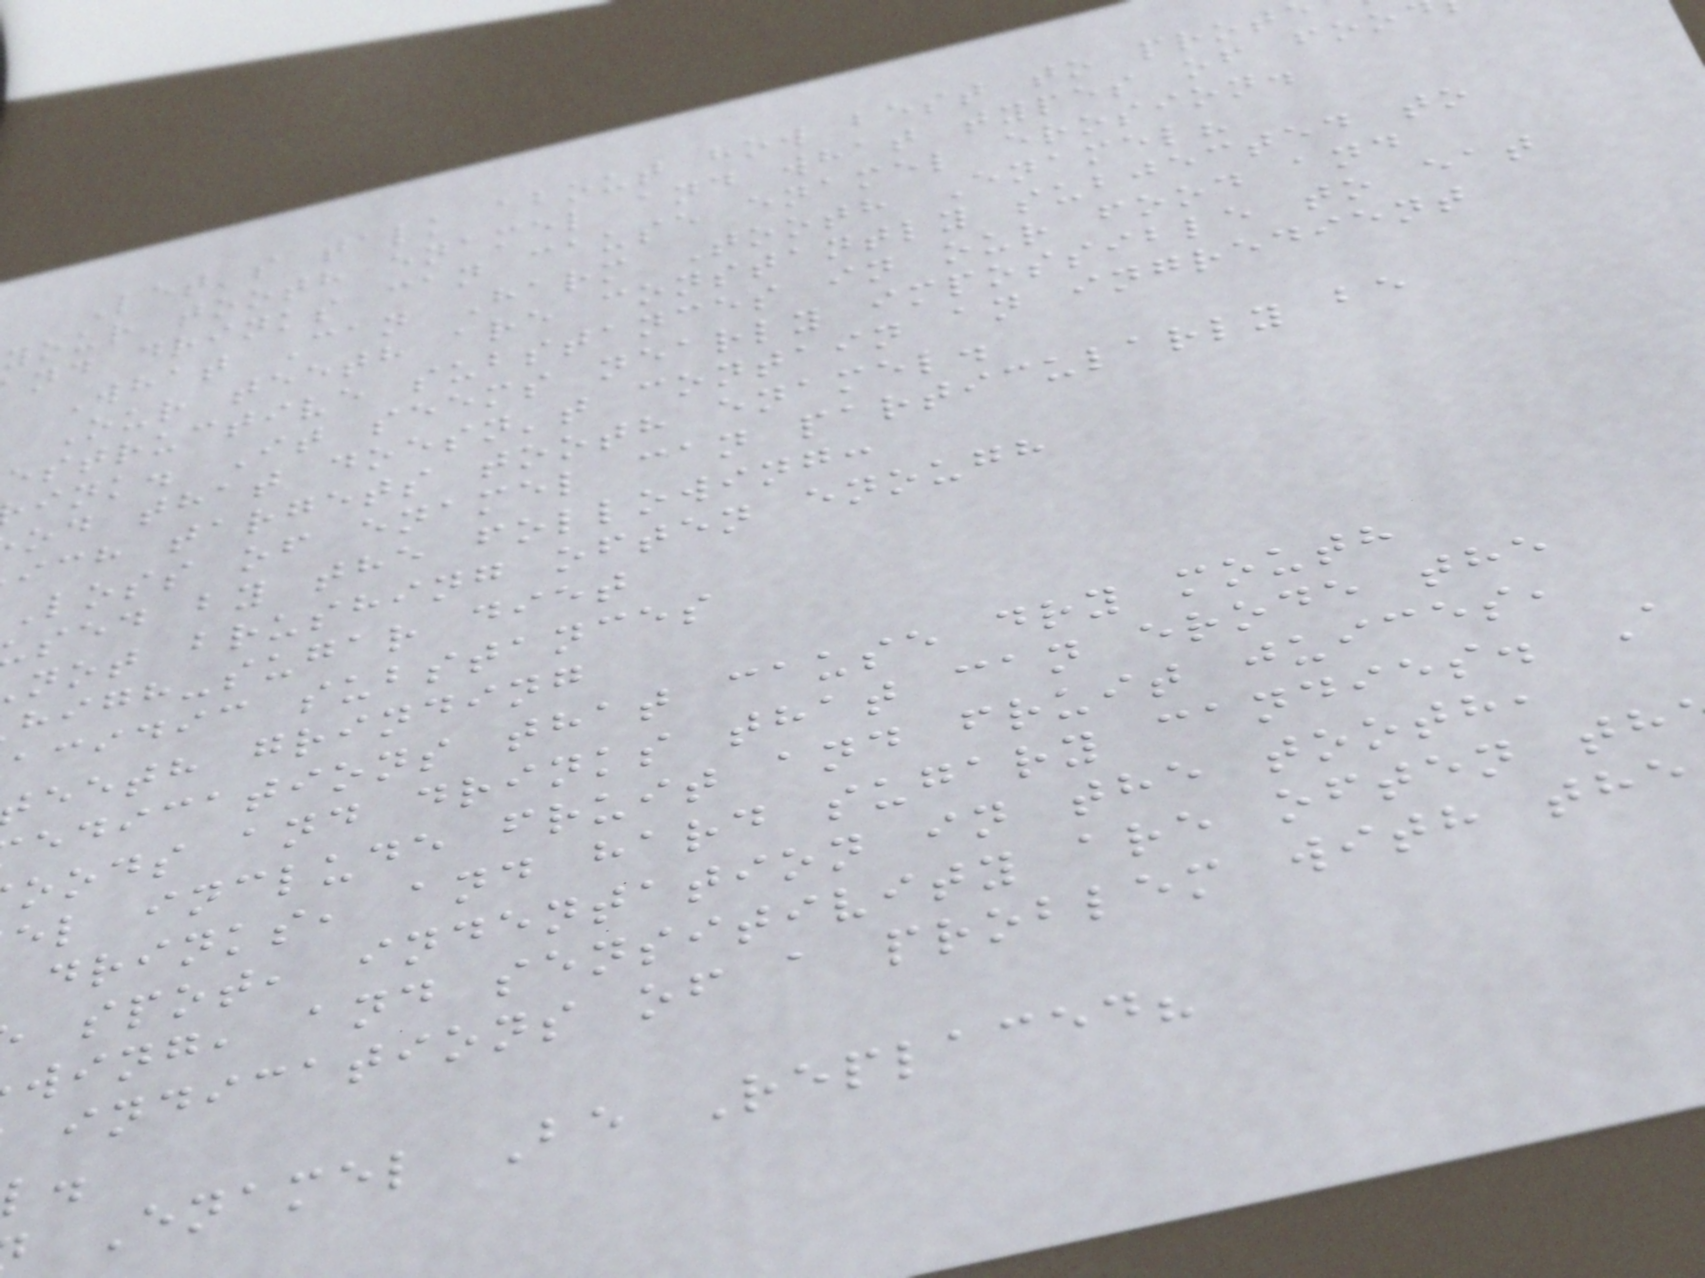Let's talk about how best to prot
your tooth enamel and what types of foo
nd drinks can cause enamel erosion.
What Can Harm Tooth Enamel?
Our teeth are constantly subjected to
estructive substances in our food and
ink. It seems nearly impossible to eat
od that doesn't contain an ingredient
ich targets tooth enamel.
Loss of enamel can particularly be
sed by the following:
not brushing often enough
high-sugar diet
acidic substances
eeth grinding
edications that cause dry mouth
oods and drinks that can erode the
el include fruit and fruit juices,
drinks, and hard sugary candies. A
spot, indentation in the tooth,
wing, and sensitivity are often th
indications of a problem with the
Enamel Be Replaced?
